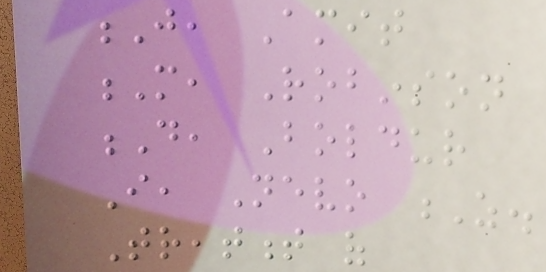J, Amit
M, Robinson
D, Boldur
I, Nevo Z.
Treatment of
